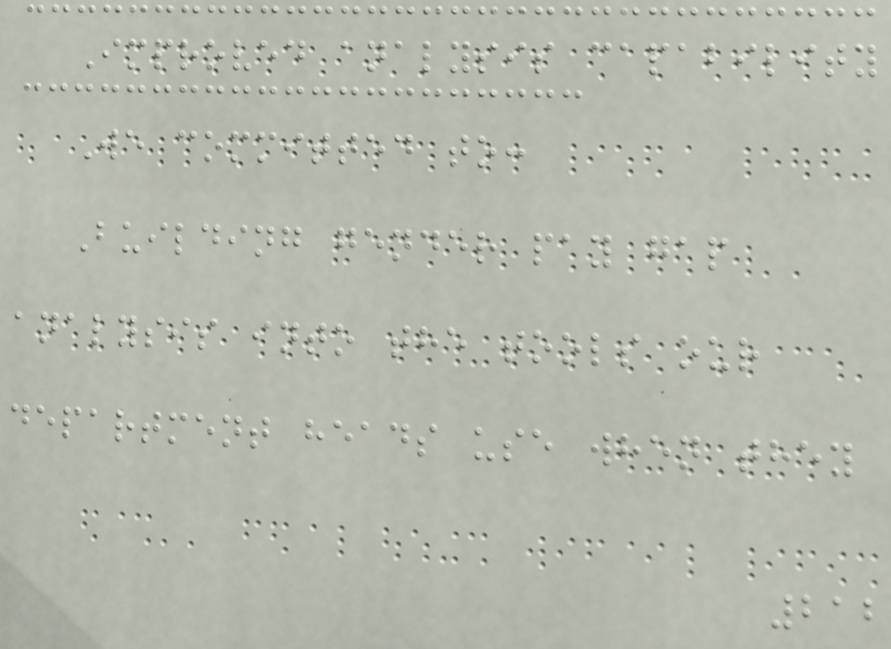Improved analysis capability
We committed to:
Building gender pay gap
analysis into the tools our
department heads use when they
212
